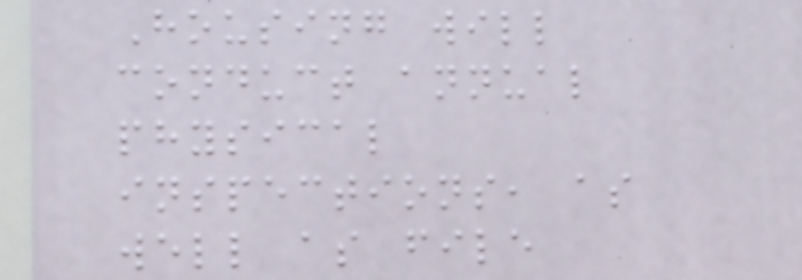Housing will
conduct annual
physical
inspections, as
well as file
